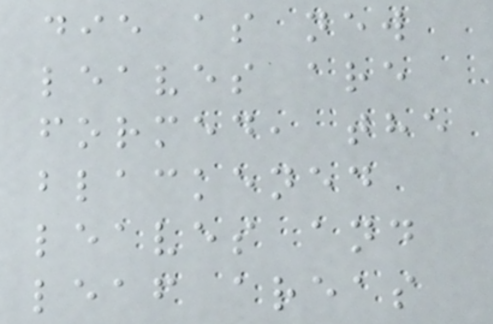die as new
leaves are
formed, the
blackened
leaves and
leaf areas
